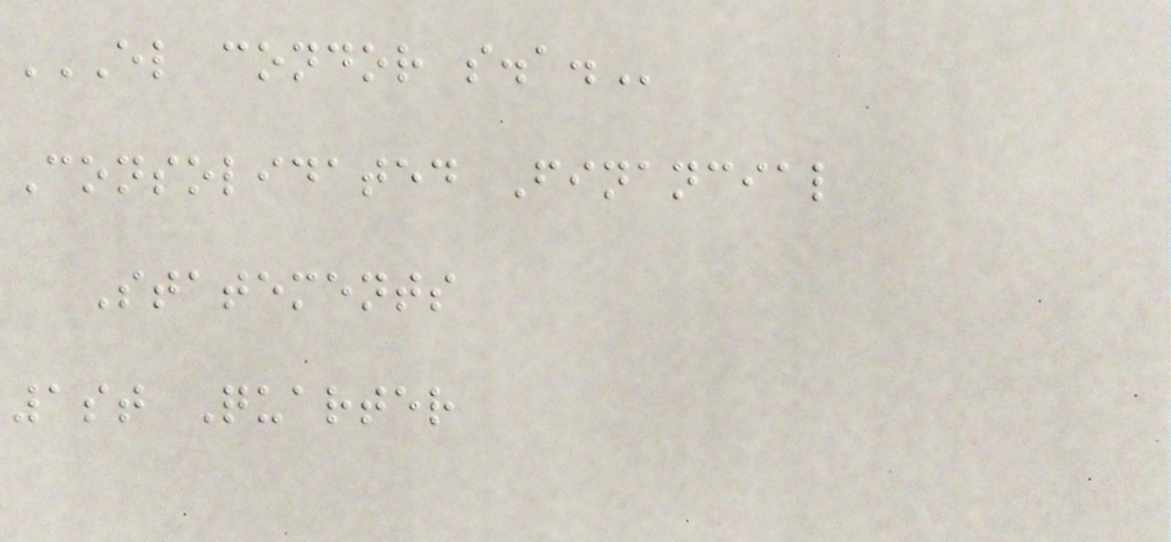EL CONDOR S.A.
Consolidated Financial
Statements
1st Quarter
